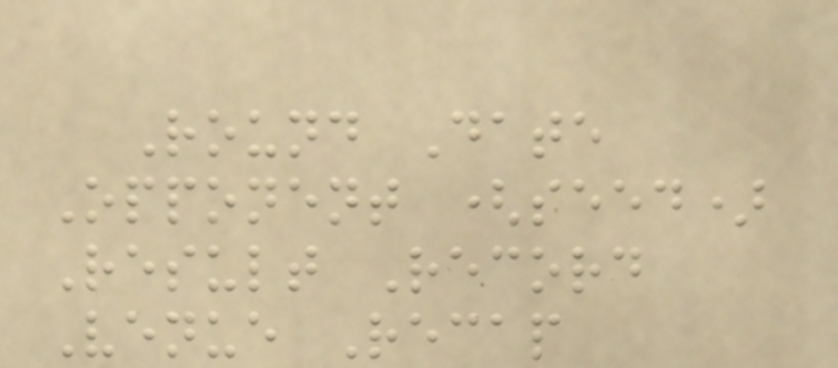Round Date
Opponent (seed)
Result Record
Venue Recap
